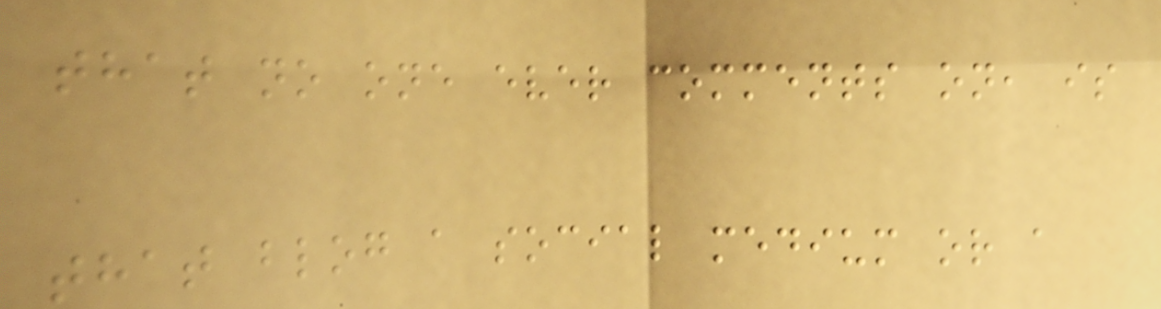that no one ever comments on, is
that blog a social medium or a
